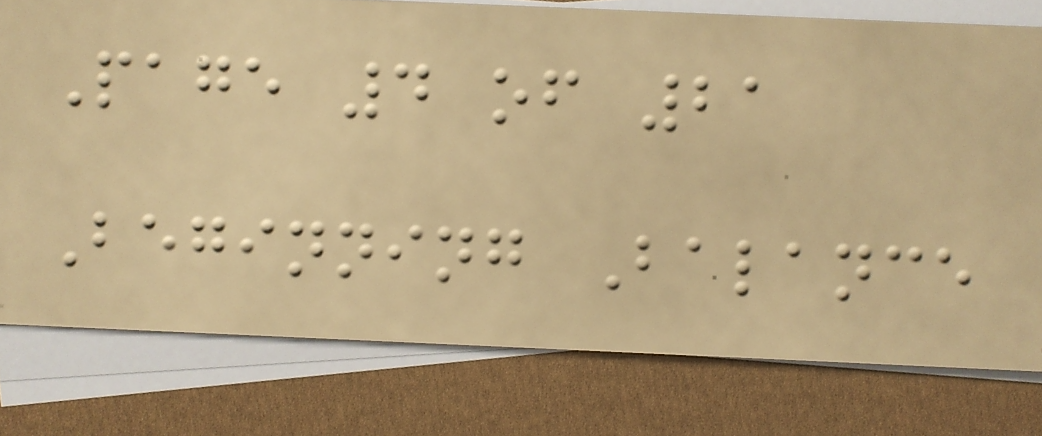Page 4 of 21
Beginning Balance
